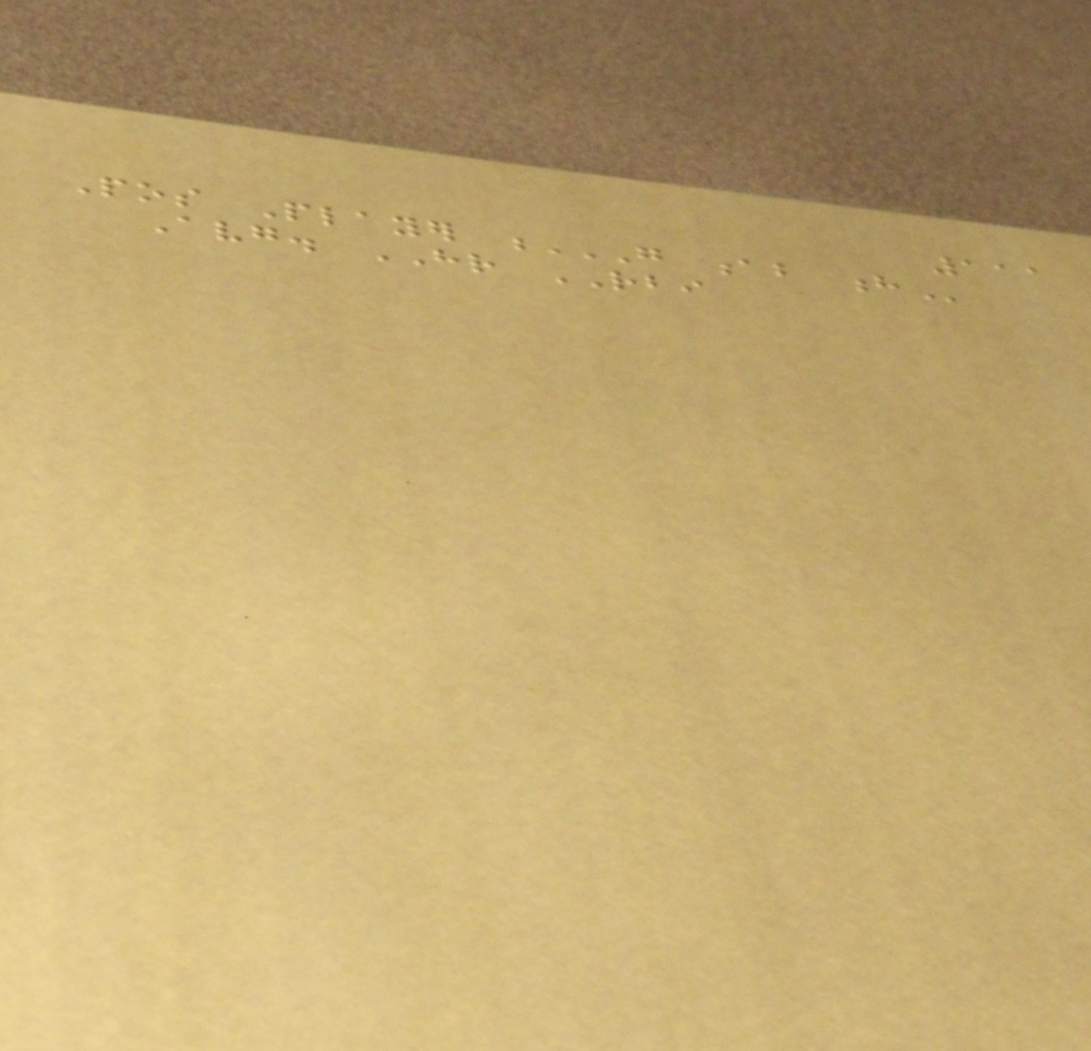111
Pos Player G AB H
Avg. HR RBI
